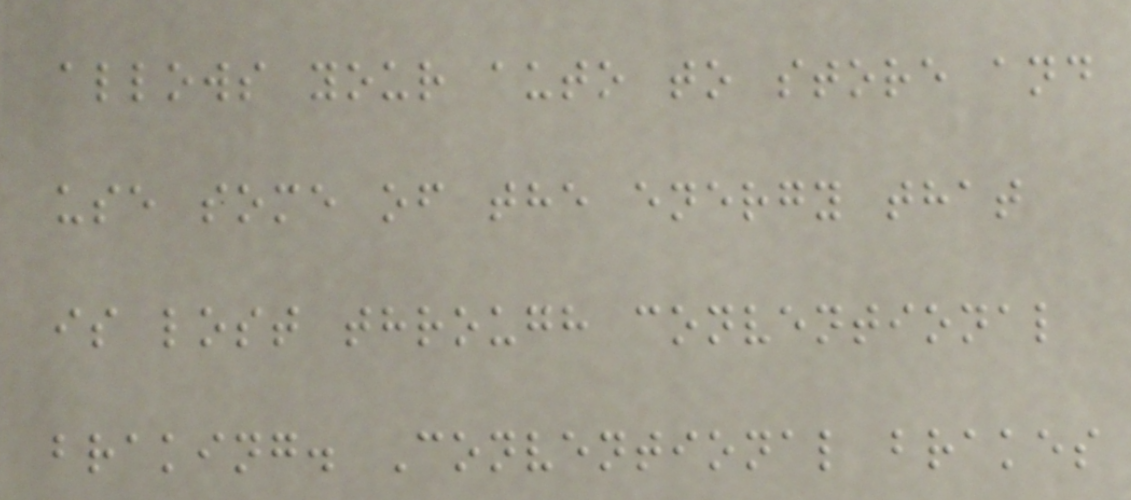allows your auto to store and
use some of the energy that
is lost through conventional
braking. Conventional brakes
